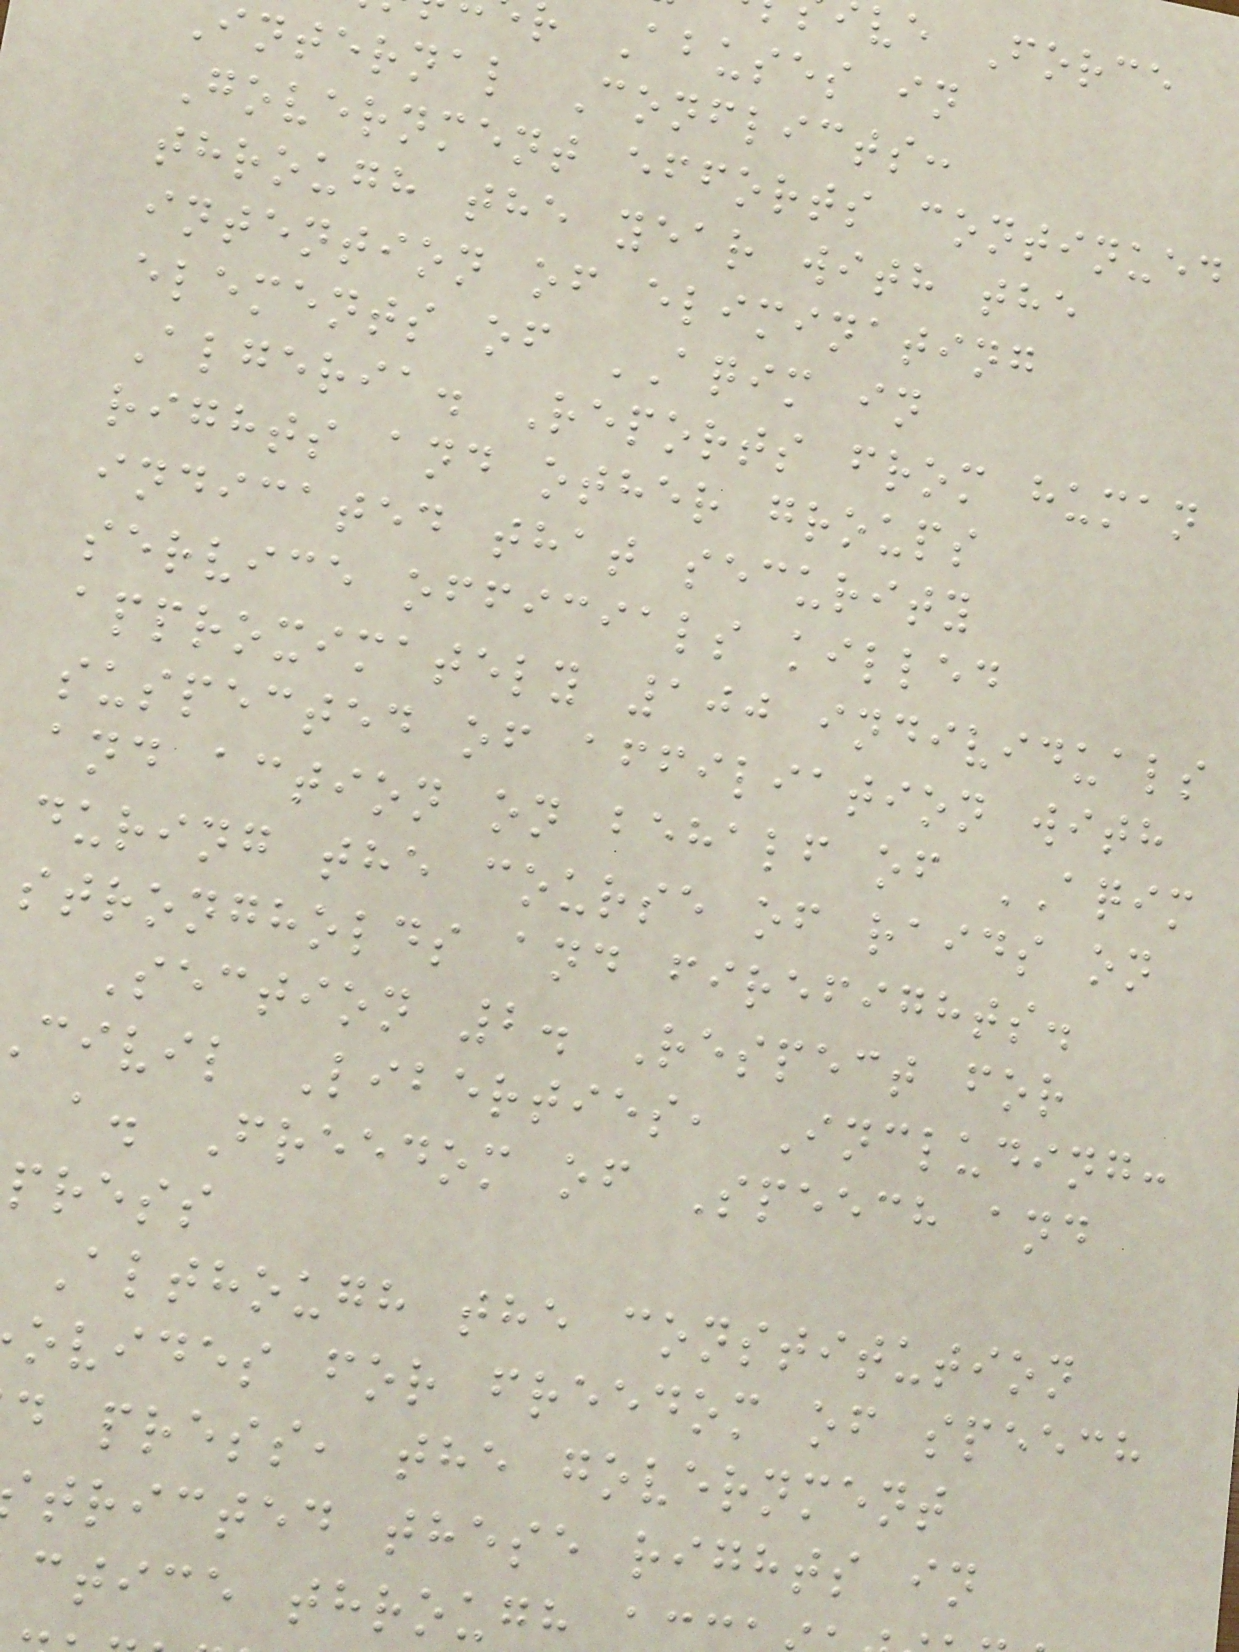ve Force
r Abuses in
internal Conflicts:
Government efforts continued
through the year with the
intention of eliminating
elements of AQIM in
Algeria. Reports from human
rights and other groups
indicated that security
service officials killed
approximately 100 individuals
suspected of affiliation with
and action on behalf of AQIM
during the course of raids on
strongholds and firefights.
Section 2. Respect for
civil Liberties, Including:
a. Freedom of Speech and
press
Although the constitution
ovides for freedom of speech
d press, the government
tricted these rights in
ctice through
